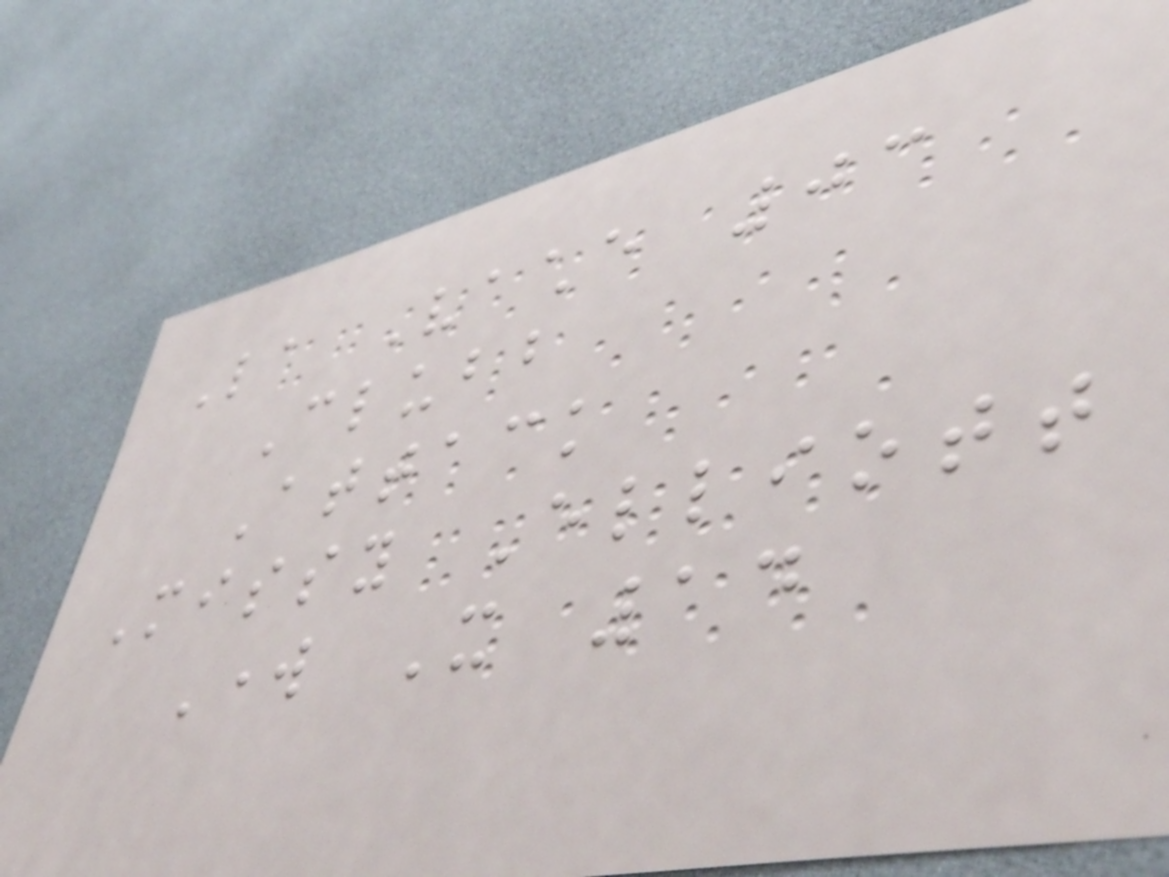La Vache 03
Clubb
Attack
Missy Elliott
Work It 14
